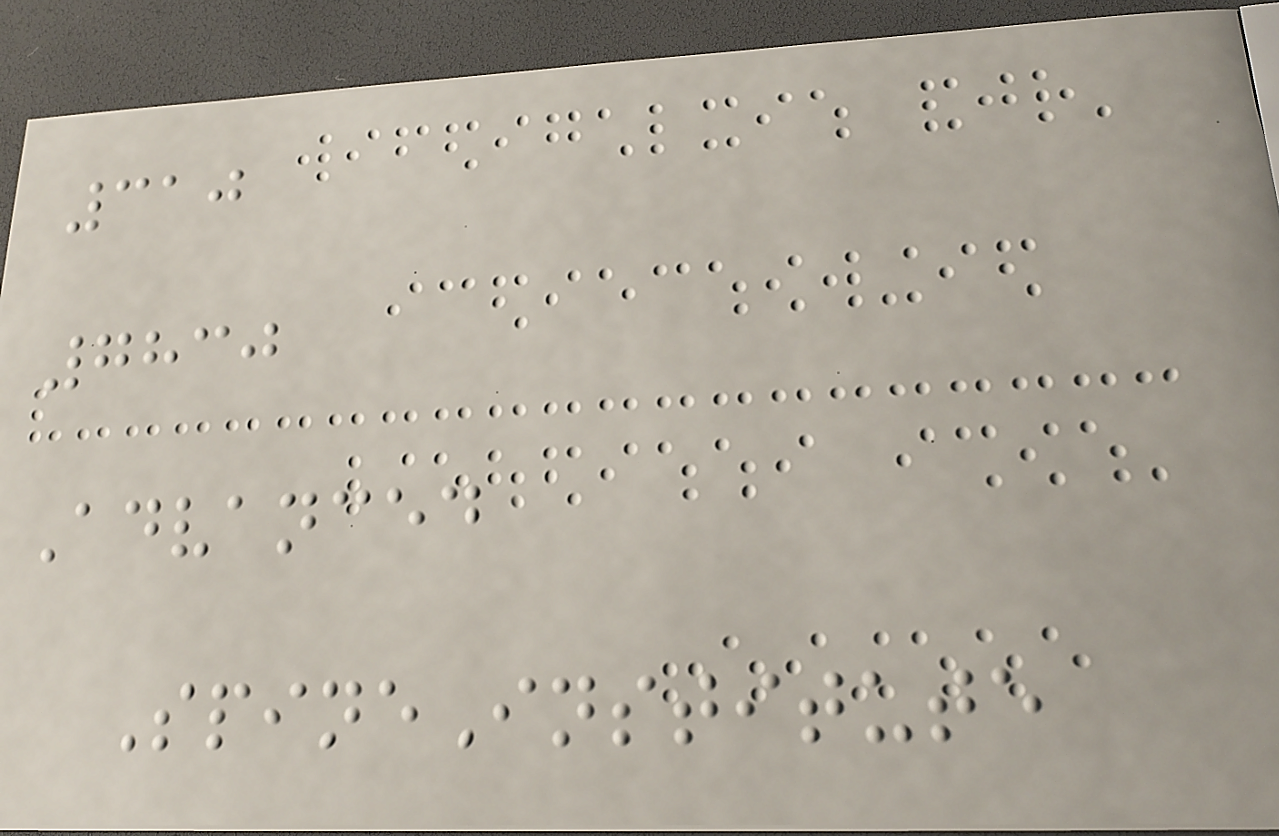310
7830
Advanced
SpineInstitute
